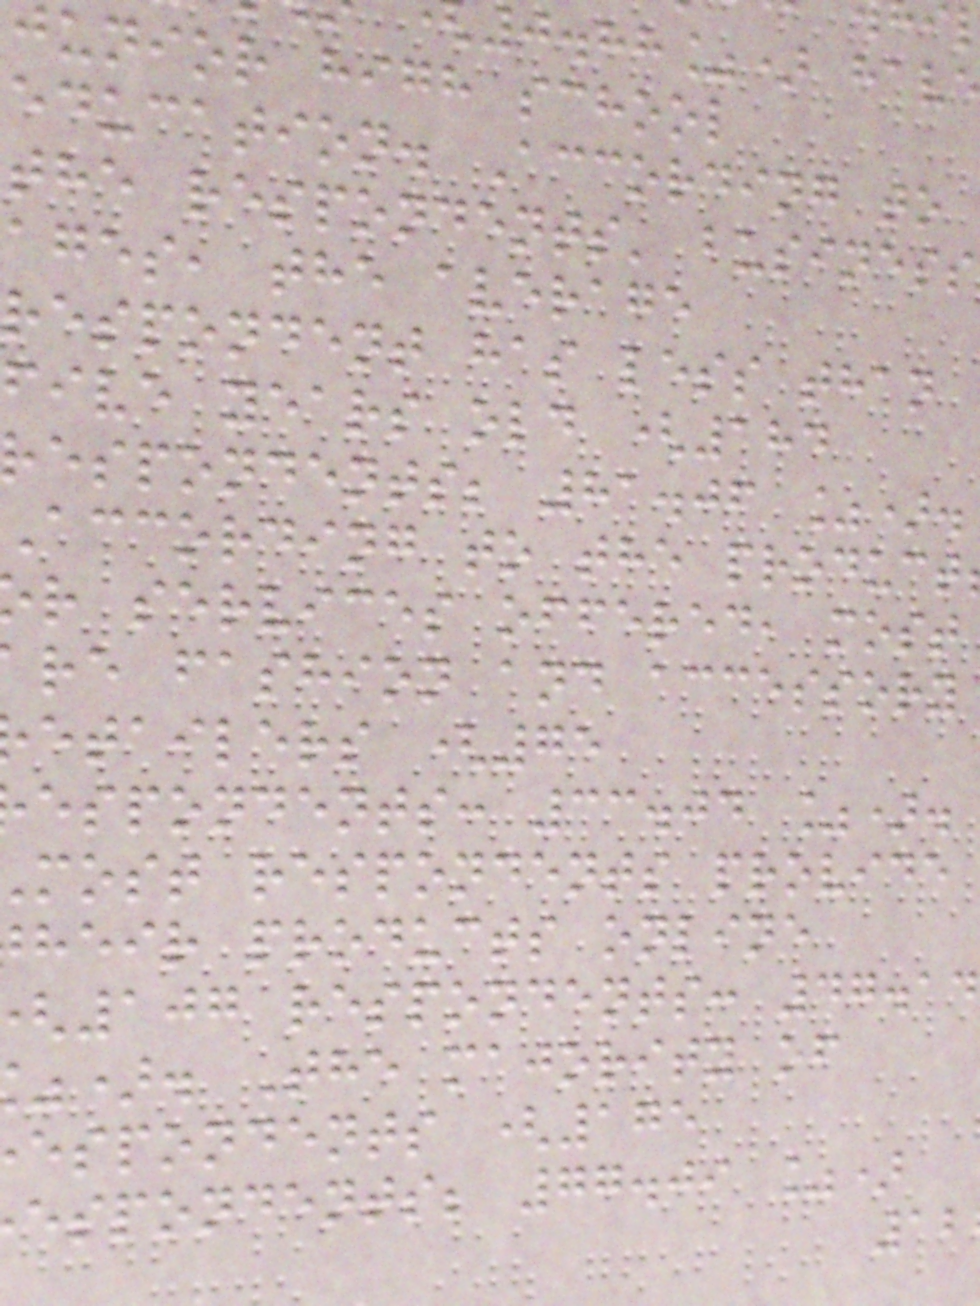0.88%) hav
junior high school
education. According to
the respondents' business
ages, the average
respondent has less than
five years old (184
respondents; 81.06 %).
according to the product
r services offered, most
re fashion and accessory
etailers (75
espondents: 33.04 %).
most respondents provide
heir products online
107 respondents: 47.14
). The majority of
espondents (175
espondents; 77.09 %)
